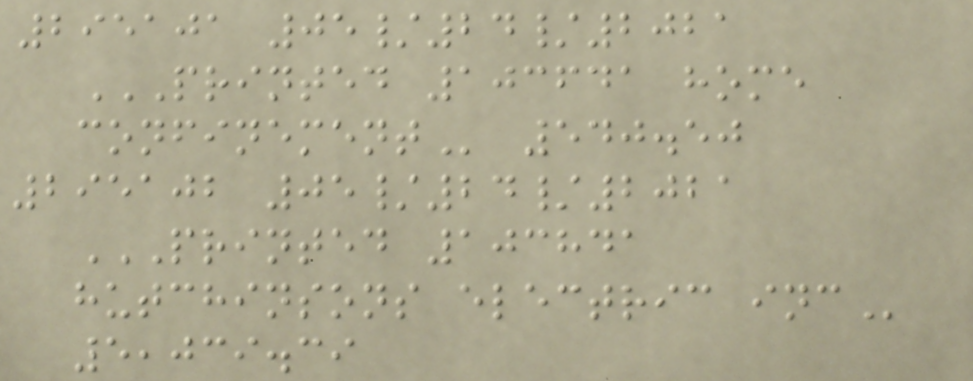295101 05/24/2021
PRINTED 103641 HOME
CONFINEMENT 540.50
295102 05/24/2021
PRINTED 103841
HUTCHINSONS ELECTRIC INC
5,039.39
